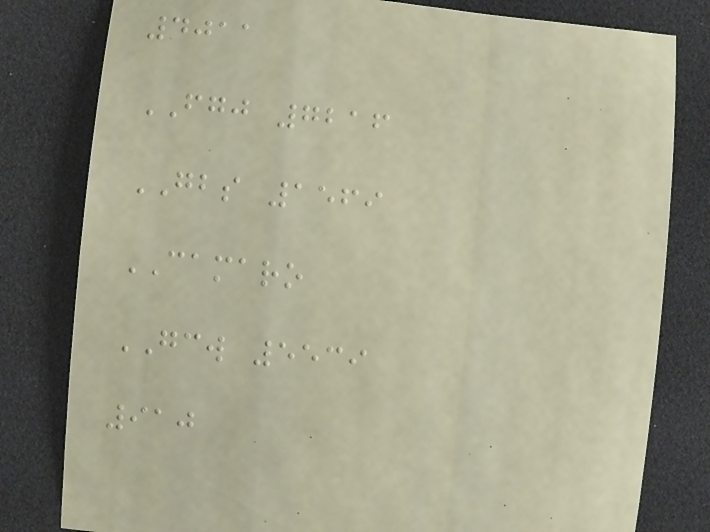4011
FGJ 7216
GBS 1569
CAMARO
GCW 5539
910
